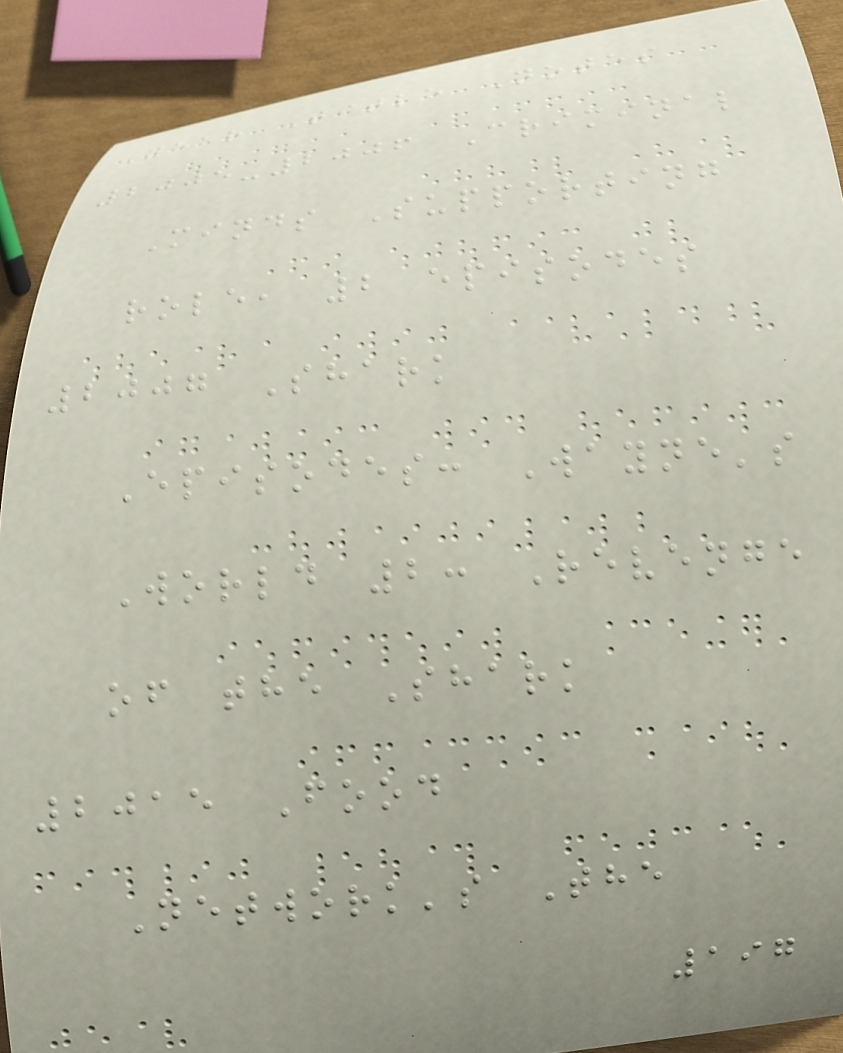Year Title Notes
2005-2006 Criminal
Minds Supporting
role, 2 episodes
2007 Shark
Episodes: Wayne's
World 2: Revenge
of the Shark
2015 Food
Network's The
197
